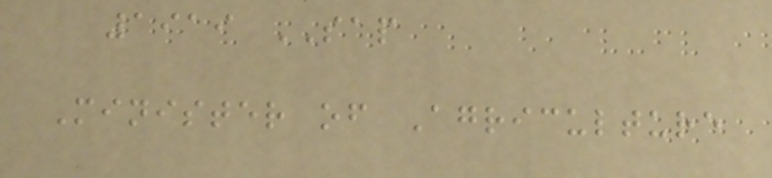1919 SAP
Minister of Agriculture
